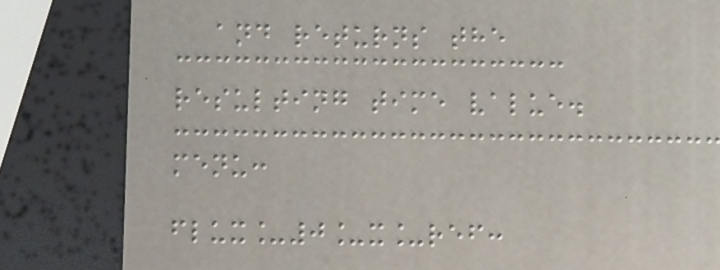and returns the
resulting time value.
menu:
flux_0_x_ref:
